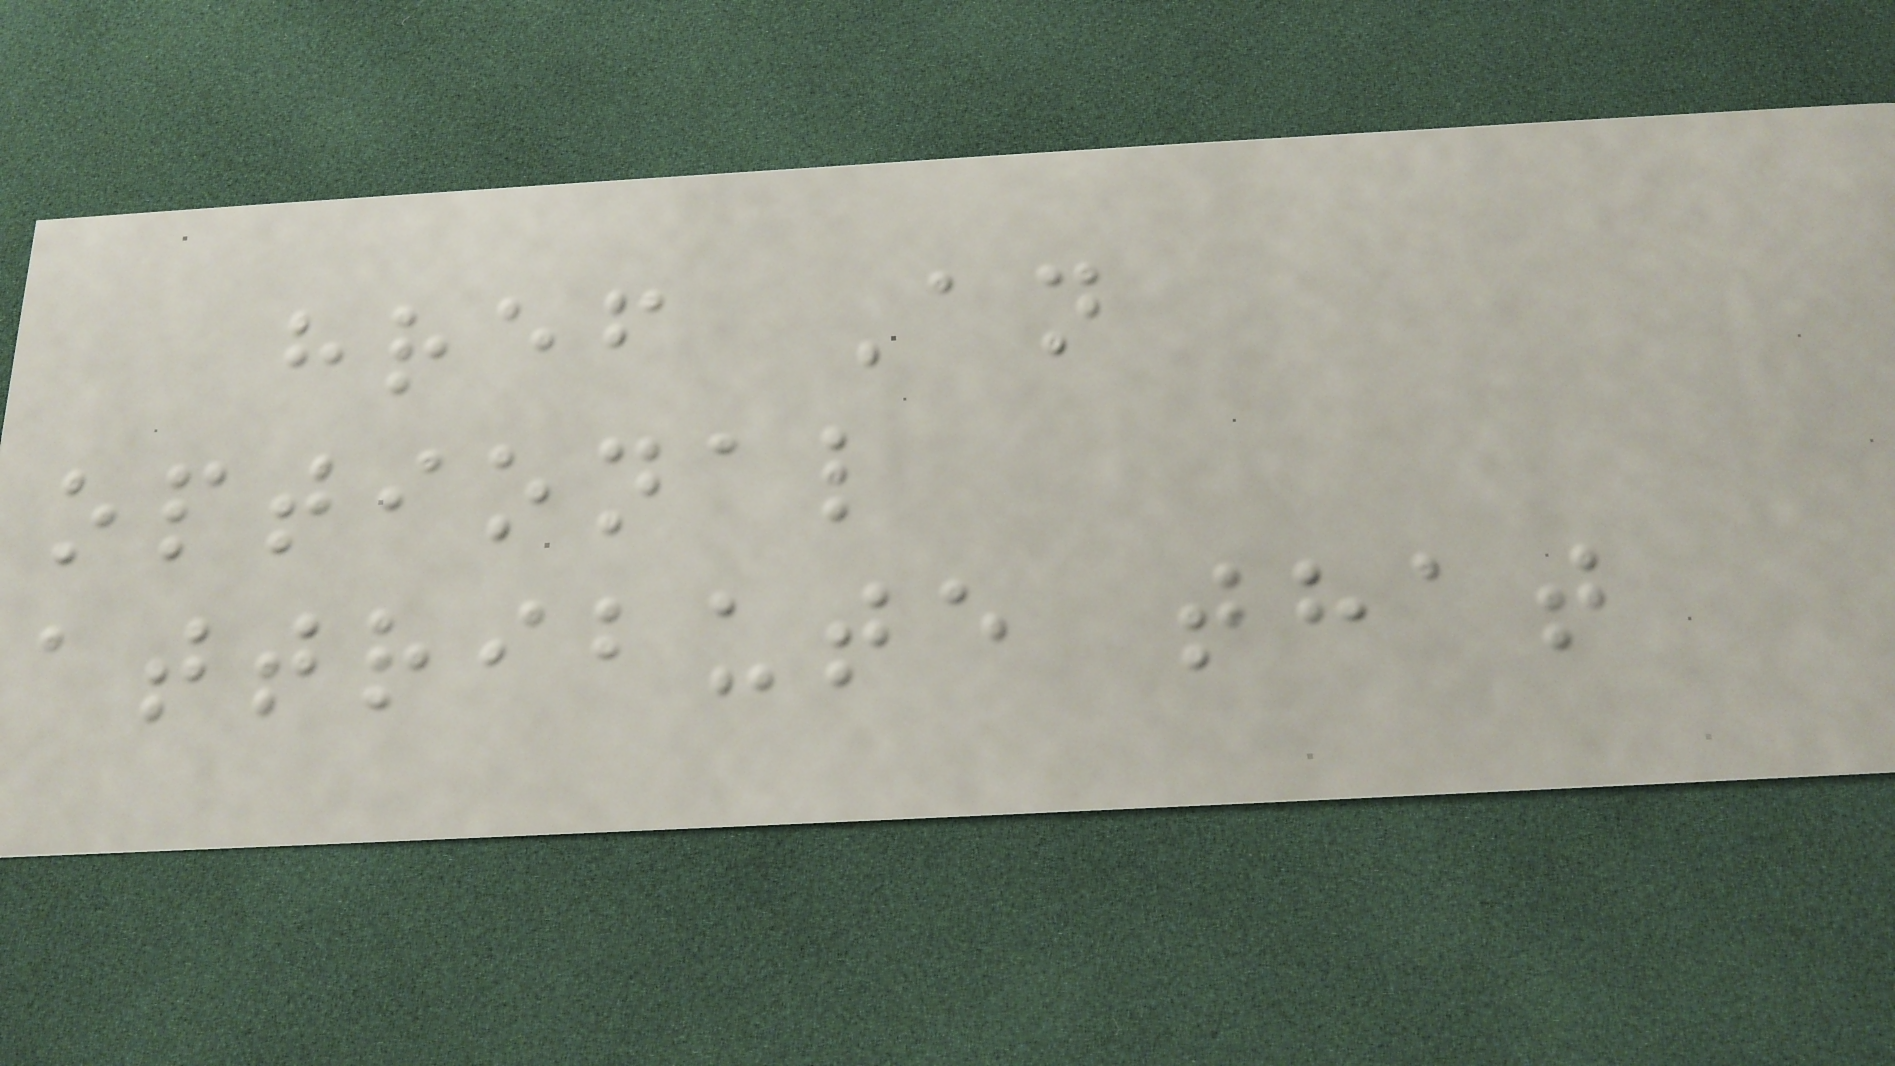href An
optional
attribute that
